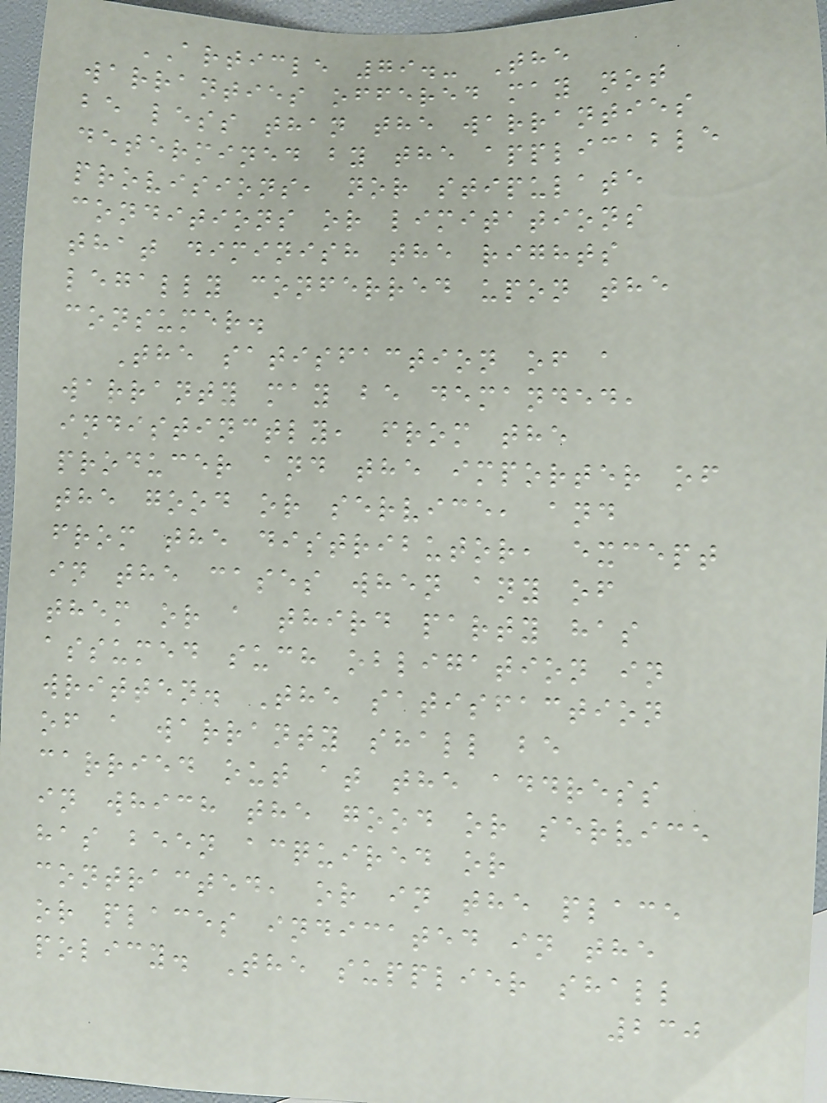ARTICLE 79.- The
warranties offered may not
be less than the warranties
determined by the applicable
provisions, nor stipulate
conditions or limitations
that diminish the rights
legally conferred upon the
consumer.
The satisfaction of a
warranty may be demanded,
indistinctly, from the
producer and the importer of
the good or service, and
from the distributor, except
in the cases when any of
them or a third party has
assumed such obligation in
written. The satisfaction
of a warranty shall be
carried out at the address
in which the good or service
has been acquired or
contracted, or in the place
or places indicated in the
policy. The supplier shall
230
